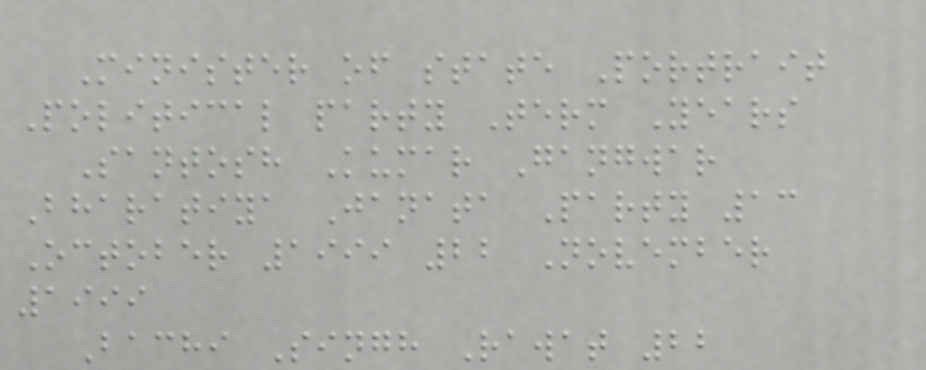Minister of state Portrait
Political party Term Years
Santosh Kumar Gangwar
Bharatiya Janata Party 13
October 1999 22 November
1999
Bachi Singh Rawat 22
